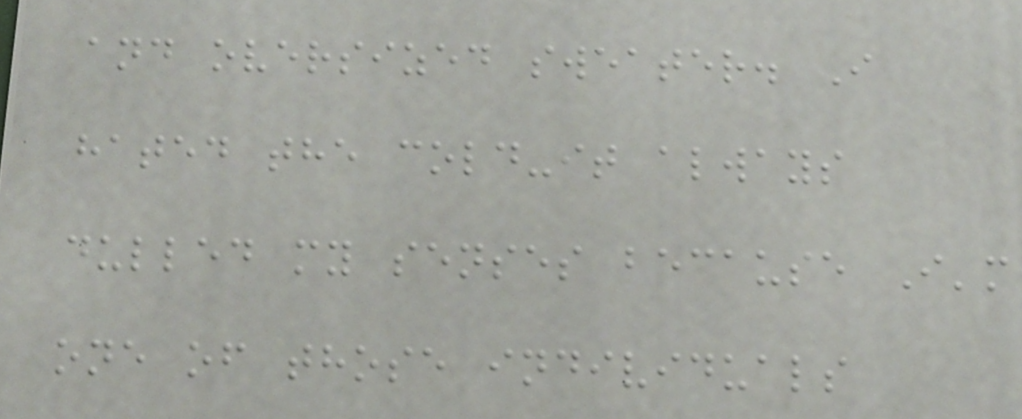and oversized sweater. I
hated the cold-it always
dulled my senses because I'm
one of those individuals
